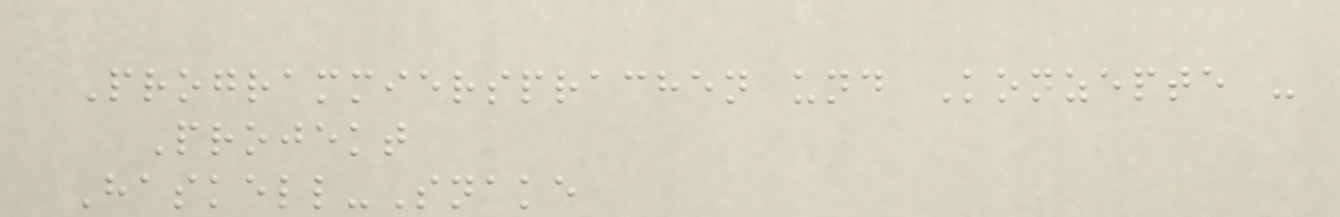Programmiersprachen und Konzepte -
Projekt
Haskell-Snake
